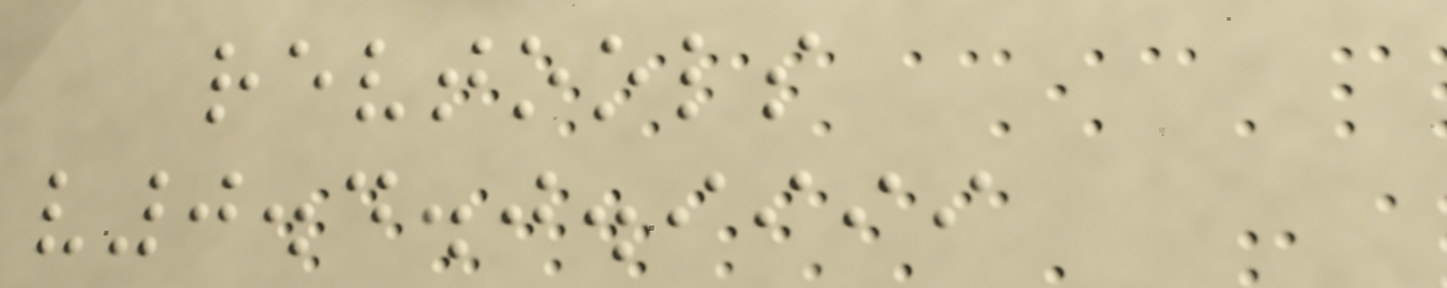revtools
v0.4.0.9999
